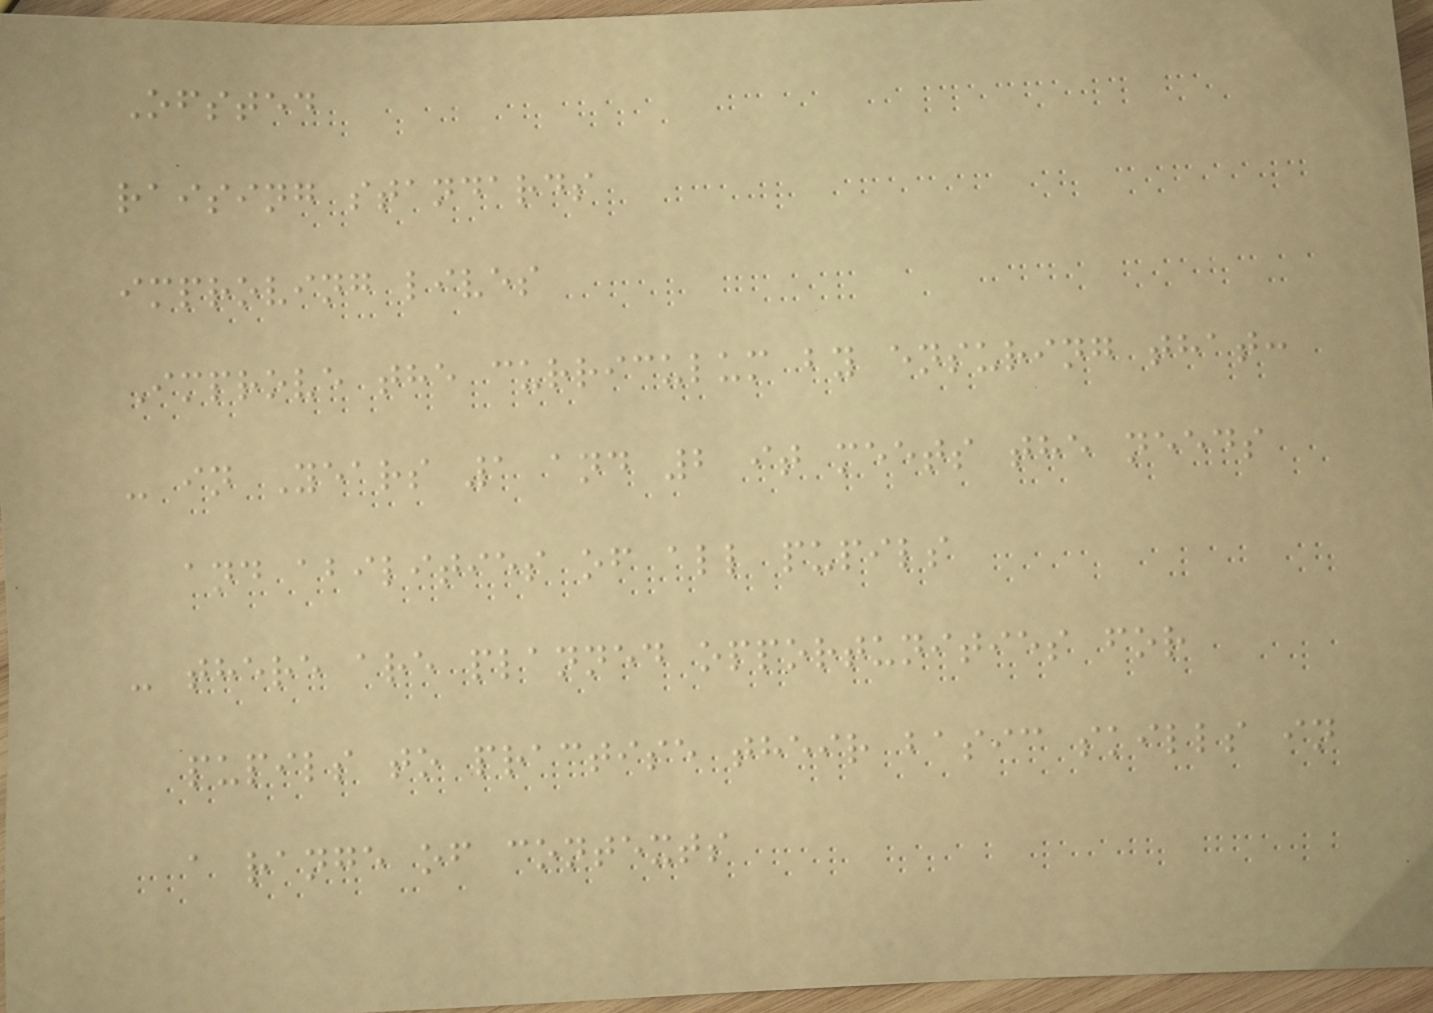Ofsted
raising standards
improving lives
Improve the curriculum by ensuring that:
- in Years 1 and 2 it meets the needs
and abilities of all pupils
- there are planned opportunities for
pupils to practise their basic skills in
a range of contexts
